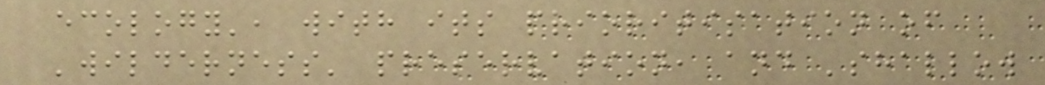ecology', with its prioritisation of
'wilderness' preservation, and 'shallow
